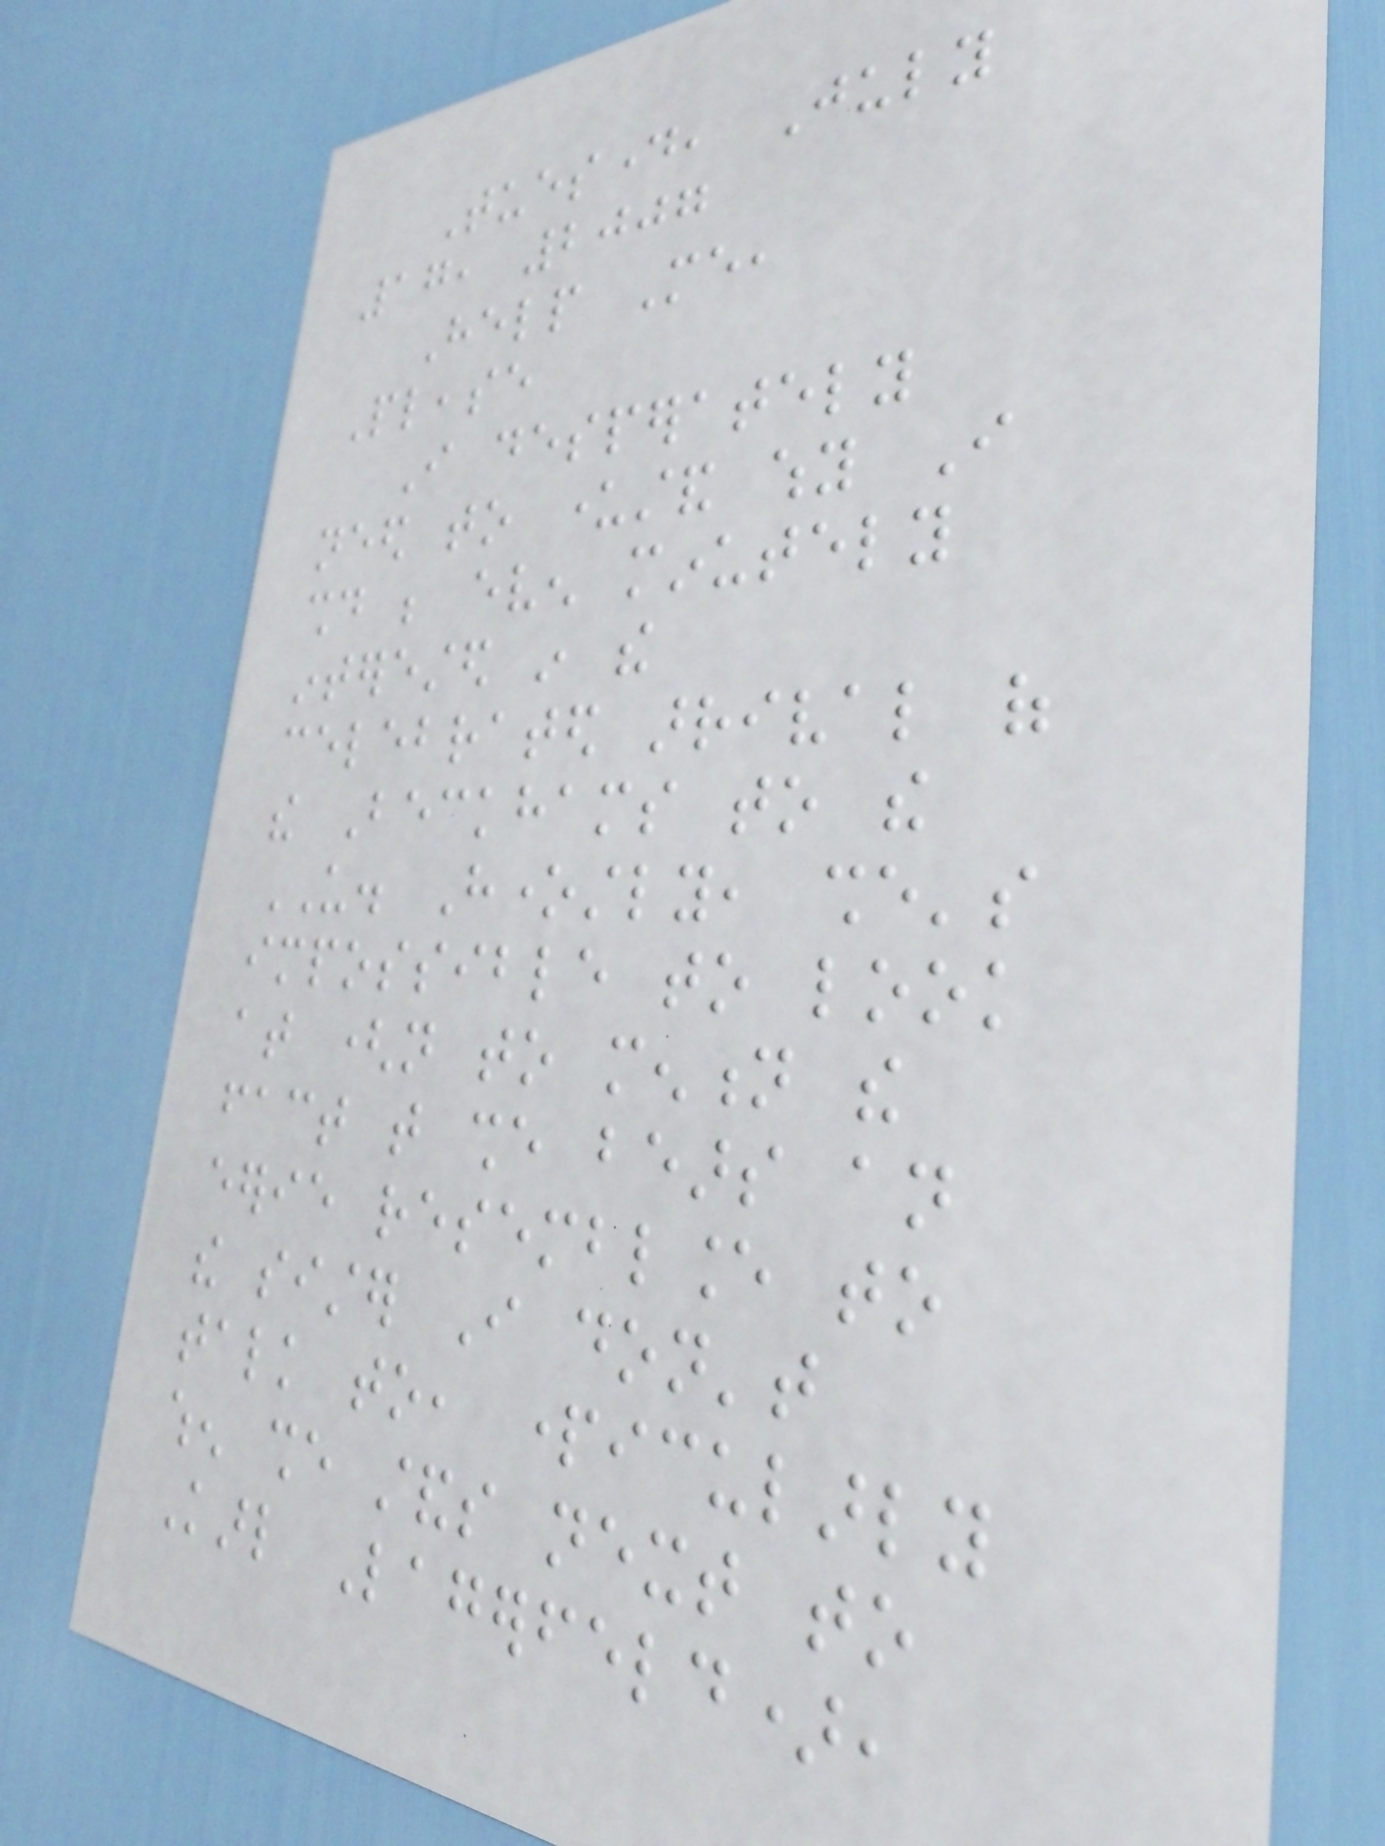Tuesday, July
17, 2007
Help Me,
Please
I desperately
need to understand why I
should be even minutely
interested in the
celebrated arrival of
the Beckhams to the
US. Honestly, she's
impossible to look
at (not to mention the
fact that she bears an
eerie resemblance to
the sister I don't
talk to, particularly
when she stands next to
Karl Lagerfeld),
